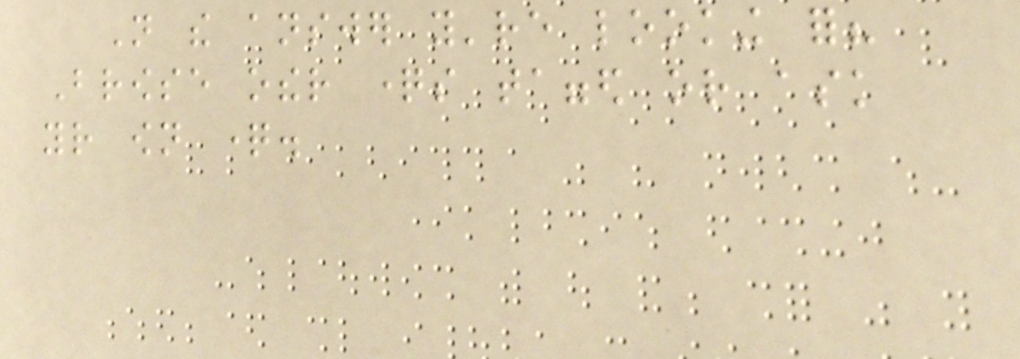Not the answer you're looking for?
Browse other questions tagged or ask
your own question.
